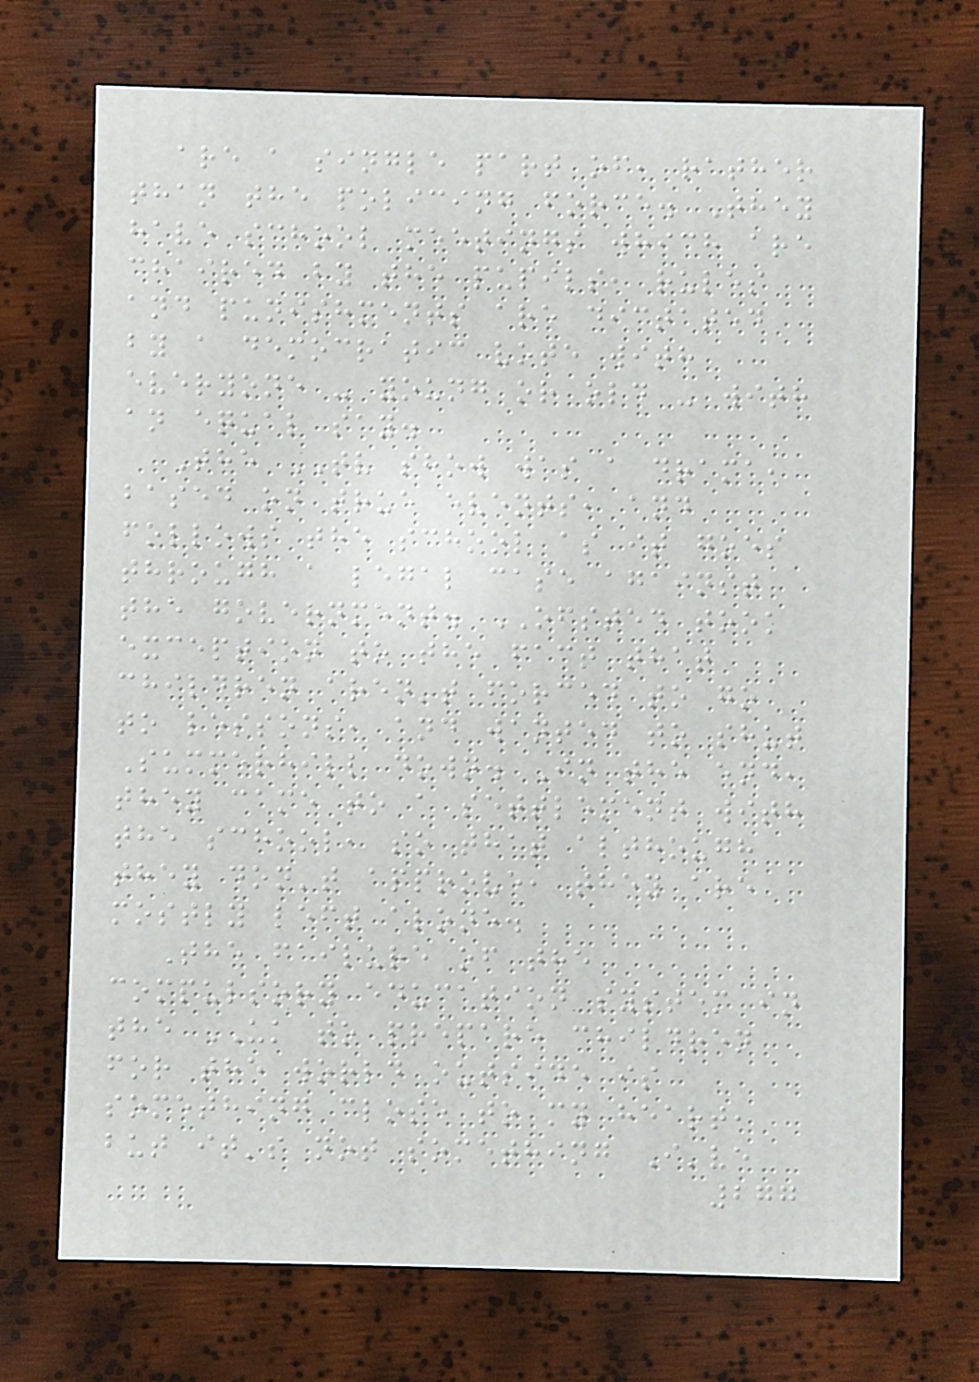are a single part of, rather
than the policing force. They
have school meetings which are
chaired by the pupils, rules
and punishments are dictated
by a democratic vote with
everyone - young or old - with
an equal say.
The TV show was a drama,
based on true events, and
follows the school as it goes
through a legal case against
the government. OFSTED took
exception to the fact that
children aren't forced to go
to lessons, and wanted to shut
Summerhill down. In the end,
they came to a settlement with
the school, so that although
they don't approve, they are
mostly left alone.
The failure of the
compulsory education system in
the UK to prepare children
for the world outside is
something close to my heart,
but it's not something I've
277
